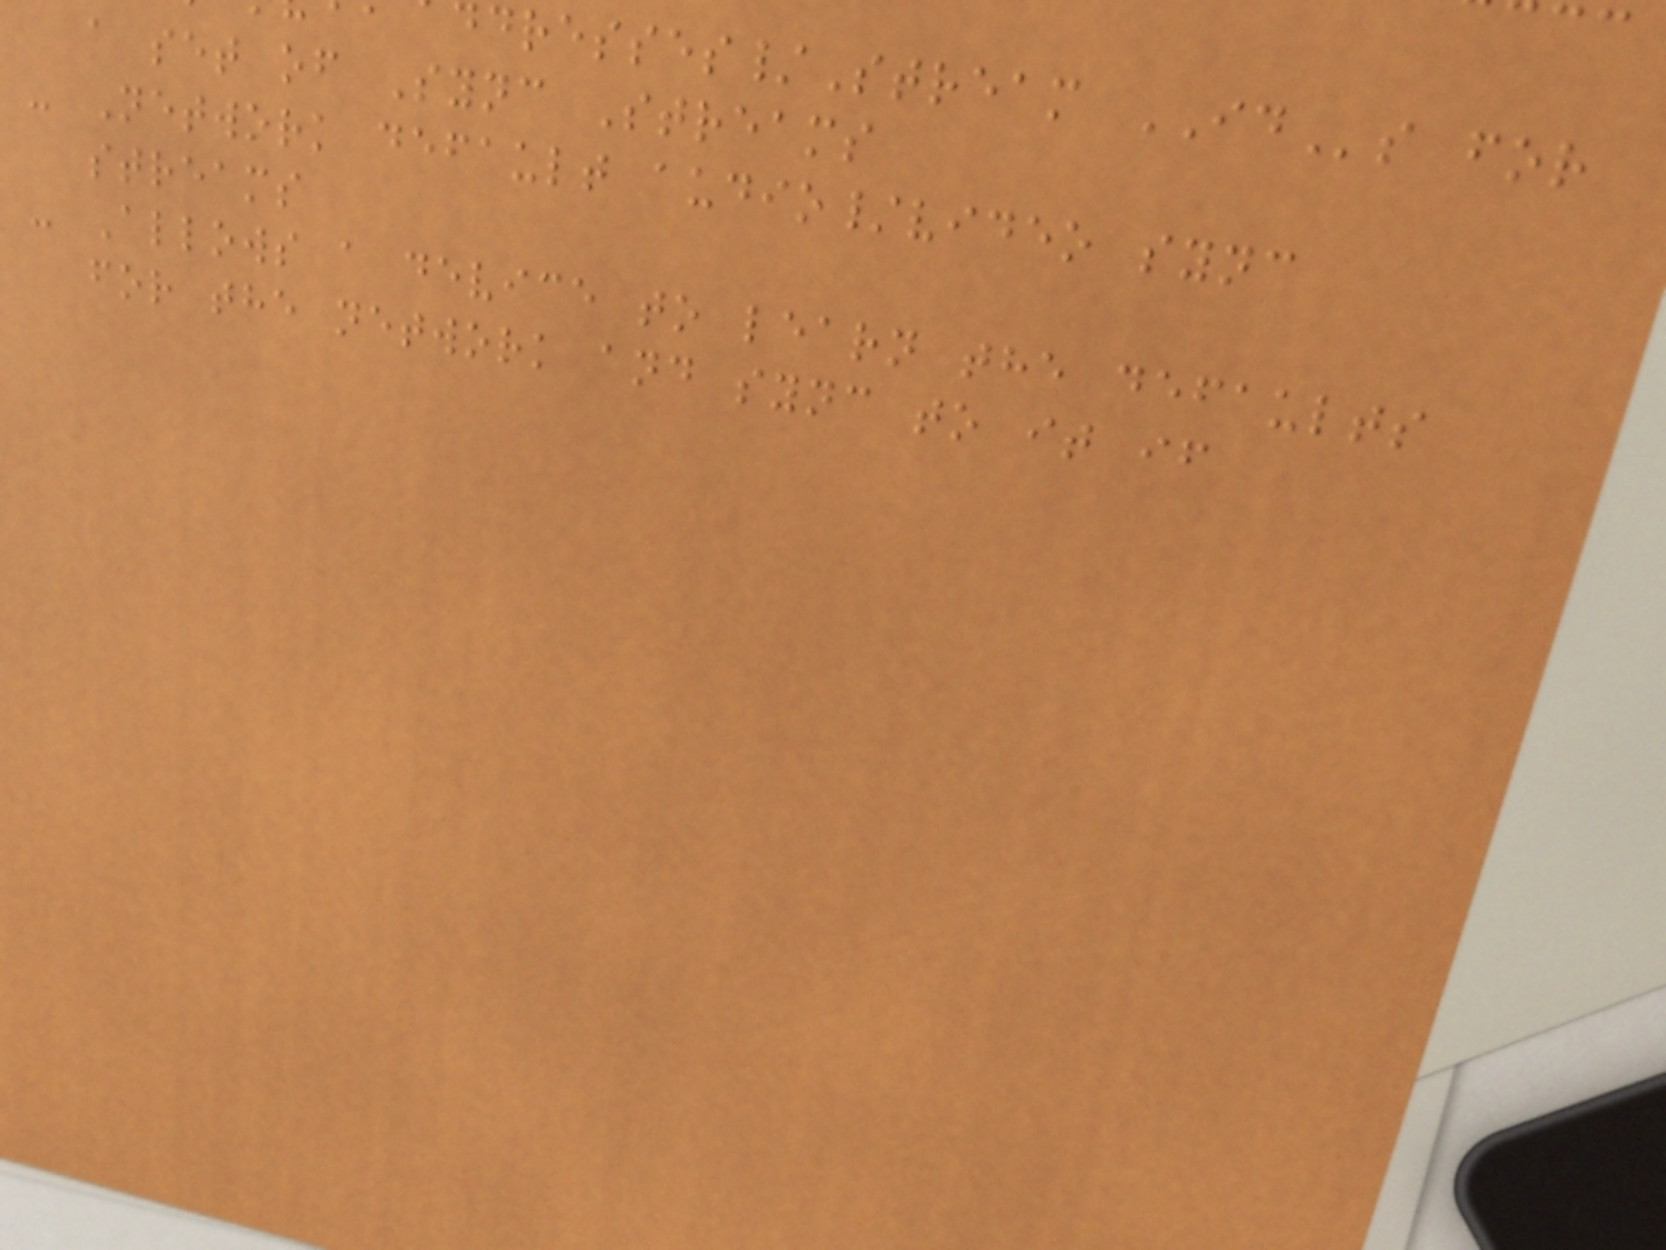dresses/Stream IDs for
a set of Sync Streams
- Network default audio/video sync
streams
- Allows a device to learn the defaults
for the network and sync to it if
